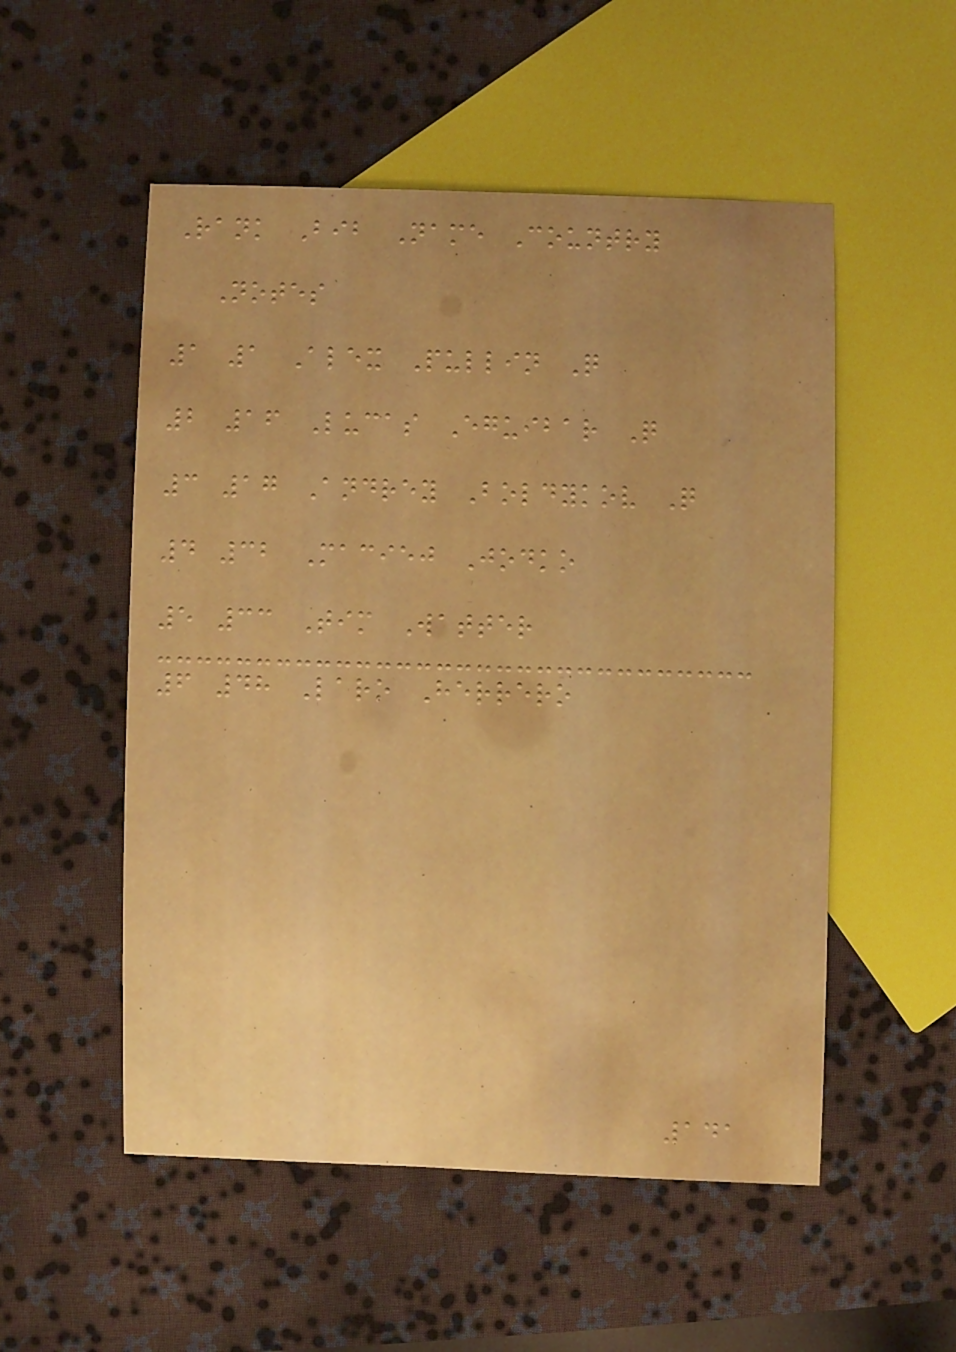Rank Bib Name Country
Notes
1 1 Alex Pullin Q
2 16 Lucas Eguibar Q
3 17 Andrey Boldykov Q
4 32 Maciej Jodko
5 33 Tim Watter
6 48 Laro Herrero
141
